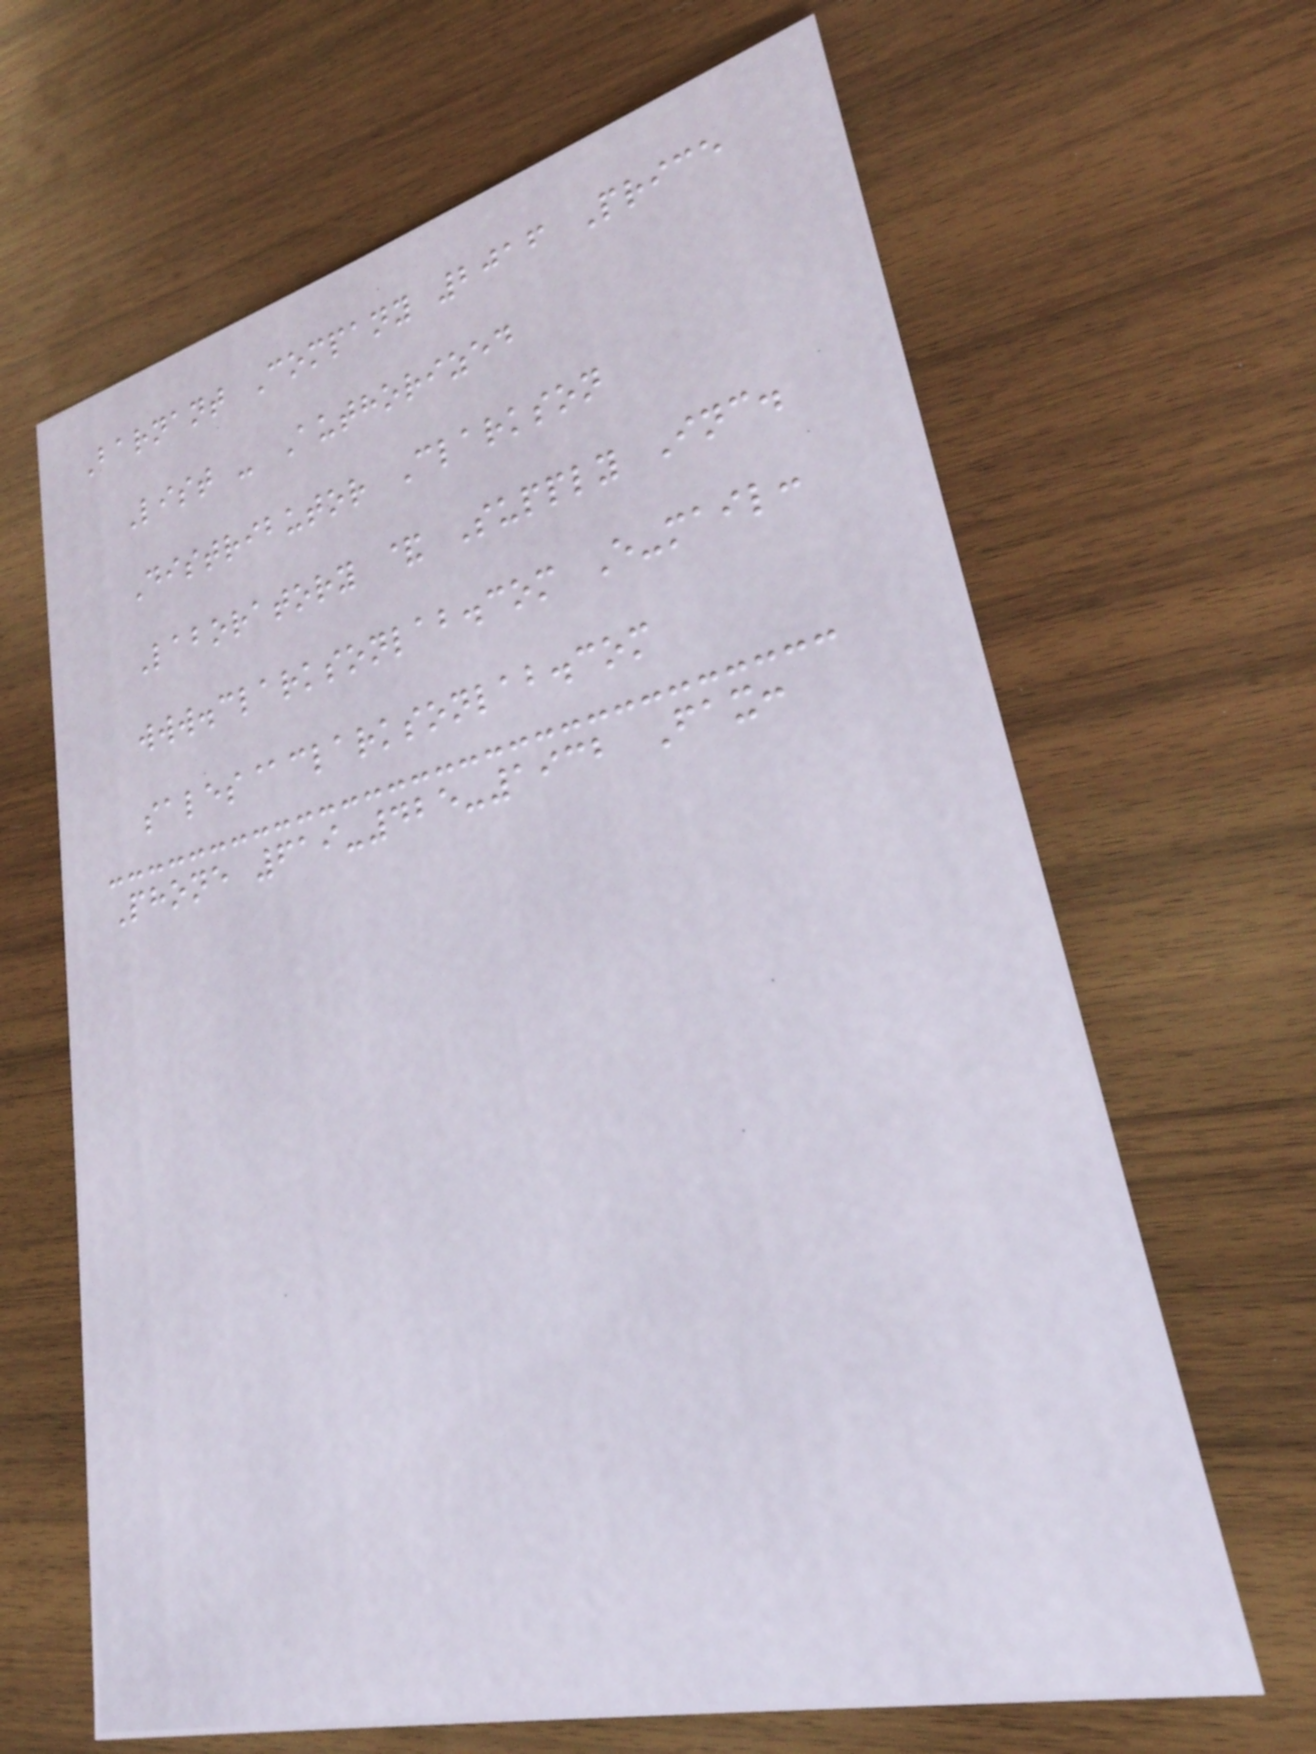Barnant Company 2016 Price
List - Authorized
Distributor Clarkson
Laboratory & Supply Inc.
www.clarksonlab.com E-mail:
sales@clarksonlab.com
Phone 619-425-1932 Fax:
